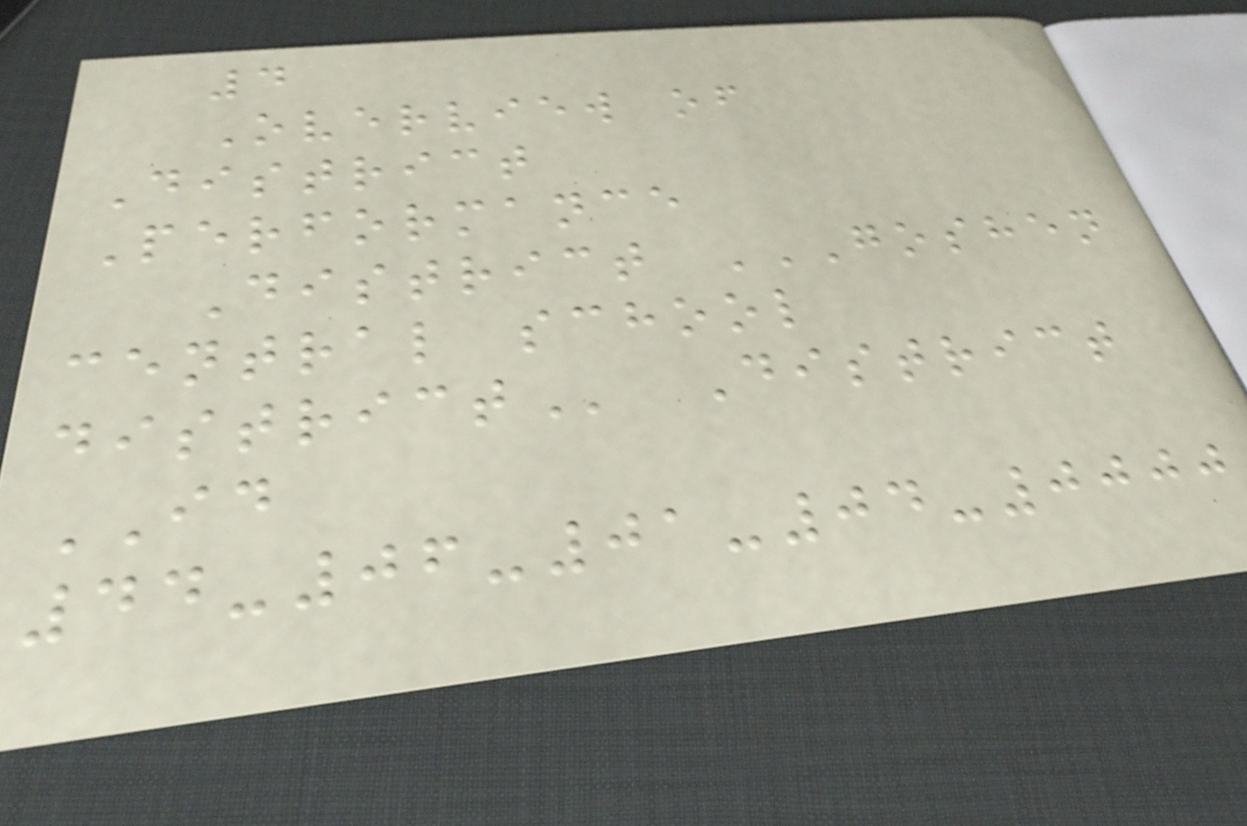4
Overview of
District
Performance
District GOSHEN
CENTRAL SCHOOL
DISTRICT District
ID
44-06-01-04-0000
